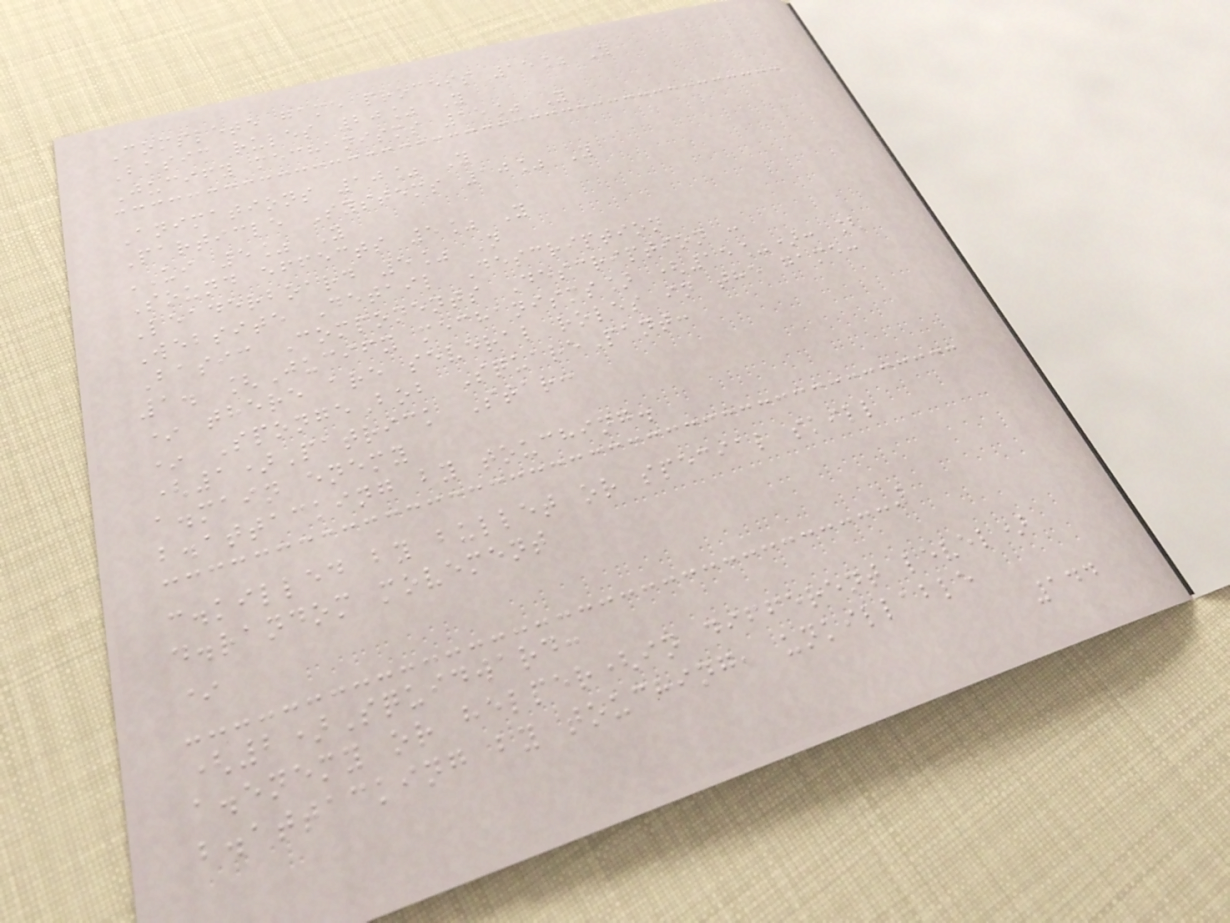Complete game process 15% Y
Basic rules 20% Y
Jucify mechanisms 15% Y
Animations 10% Y
Particle Systems 10% Y
UI 5% Y
Sound effects 5% Y
Leaderboard 5% N
Website Detail Description
Basic Components Description :
1. [Jucify mechanisms] (15%): [
* there are several roles in the game:
* SpongeBob SquarePant:
(1)Patrick Star:
a.main enemy
b.attacking by touching.
c.killed by bullet or special skill
d.random movement
*
(2)Squidward:
a.enemy or helper(in different level)
b.attacking by touching, unkillable
144
